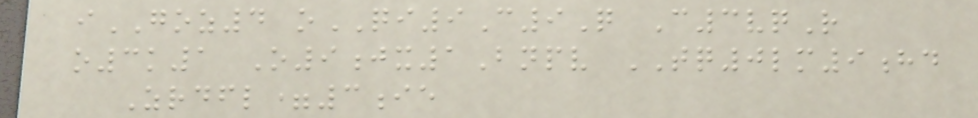iGOZ4 oQI9C9Q C3vqR
o3k1 O9jx1Bnpv TQ0lm9hd
Zrdfl=3ie
